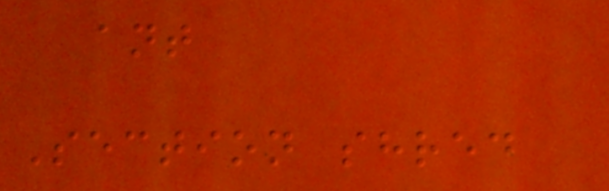ant
Section shred
